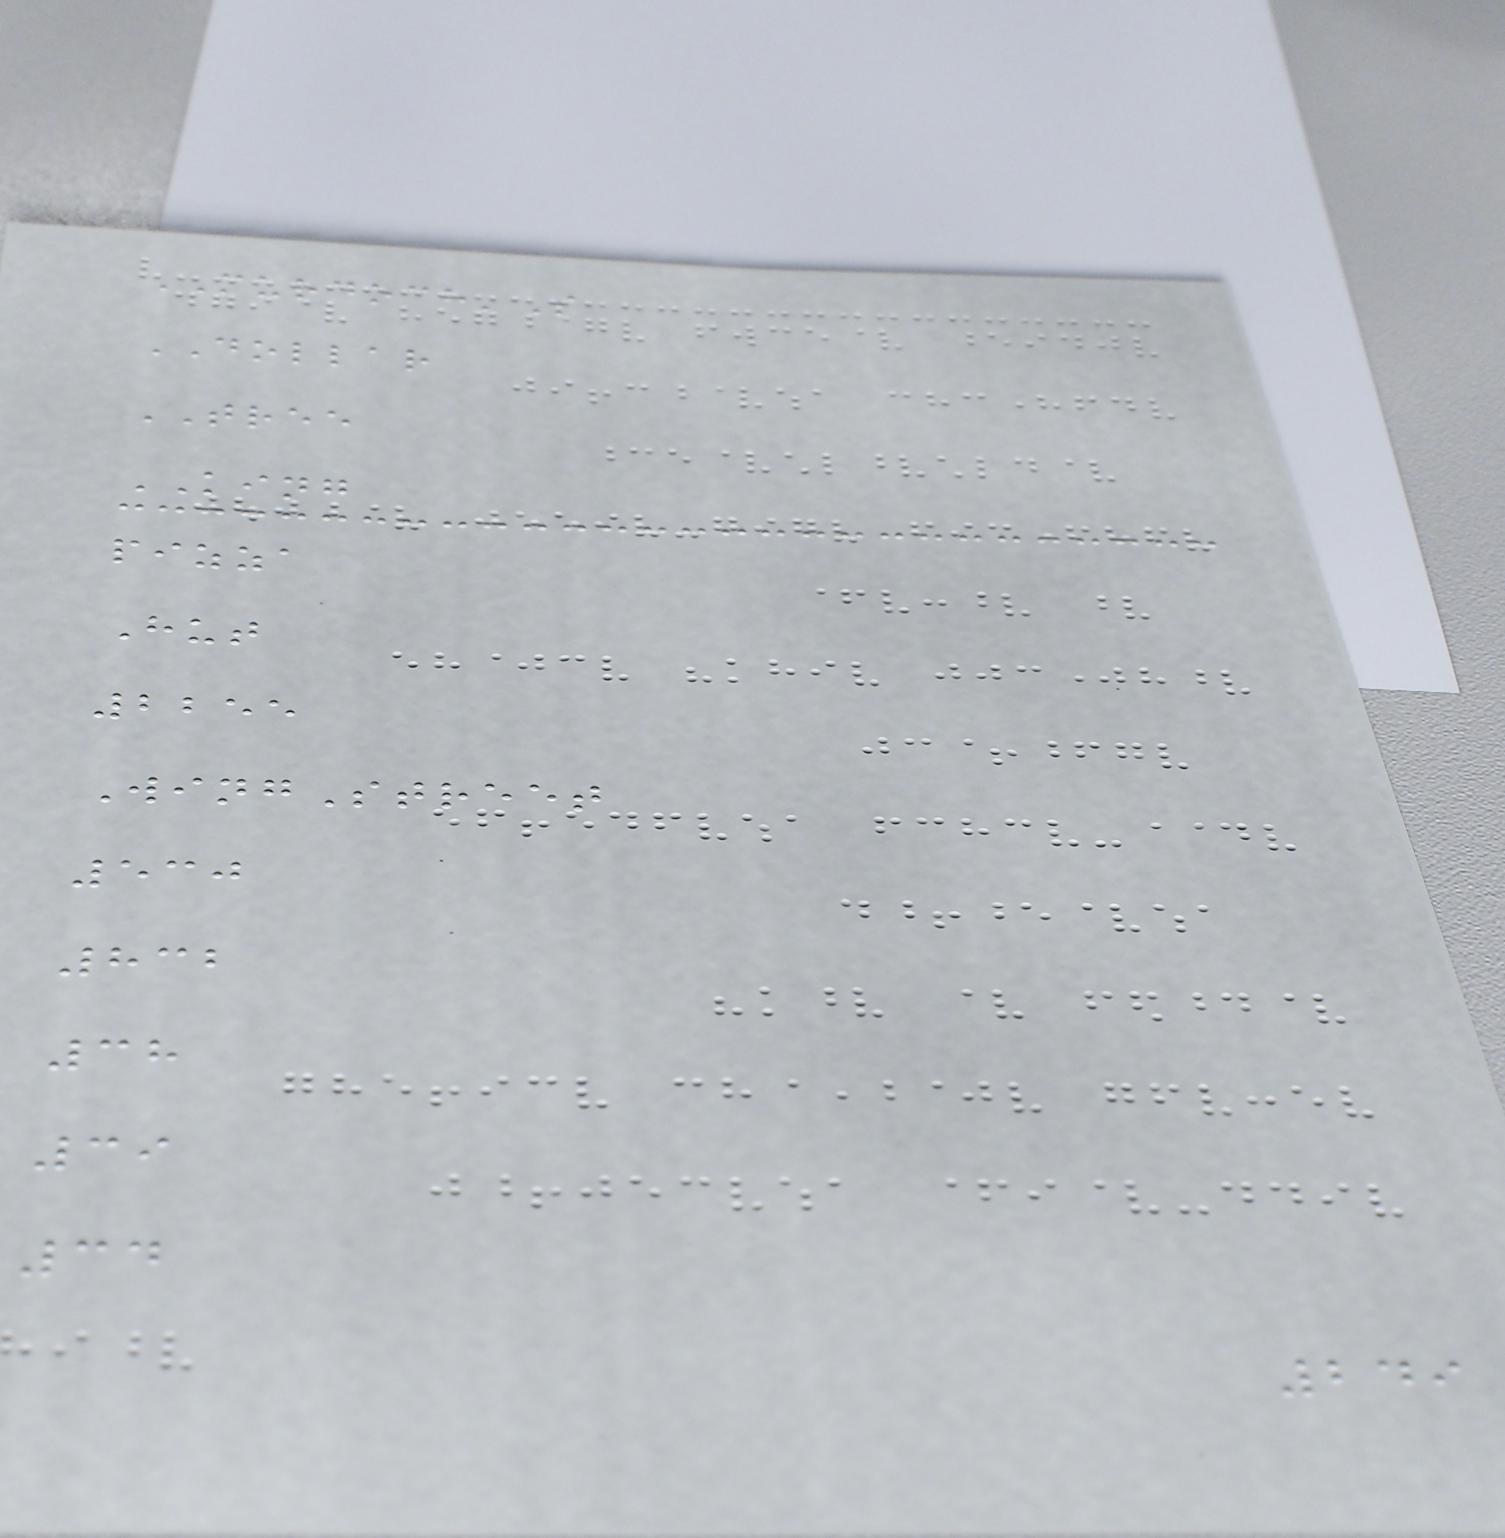MURDOCH'S
DOLLAR
TREE
KING
pizza
Hut
2255
WingStreet
530
832
38
39
34
249
